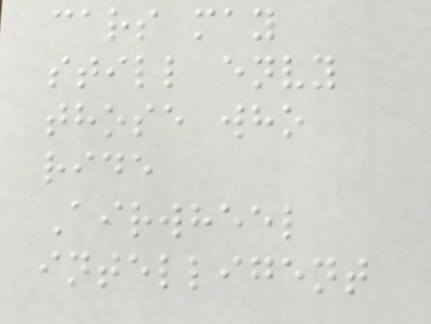cars may
still envy
those who
ride
Airwheel
intelligent
